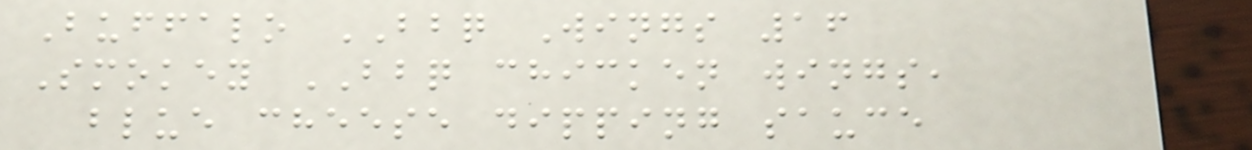Buffalo BBQ Wings 16
Smokey BBQ chicken wings,
blue cheese dipping sauce
